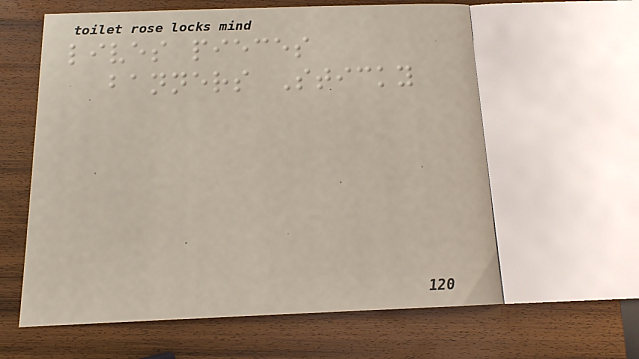lives pieces
banners Sticky
